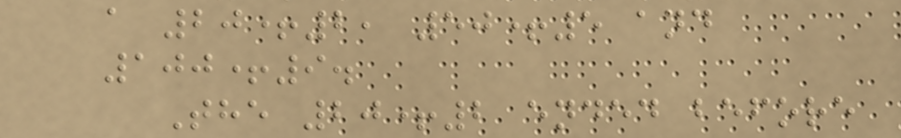a 20+2, 50+5 and
100+9.
The 20+2 ended before
